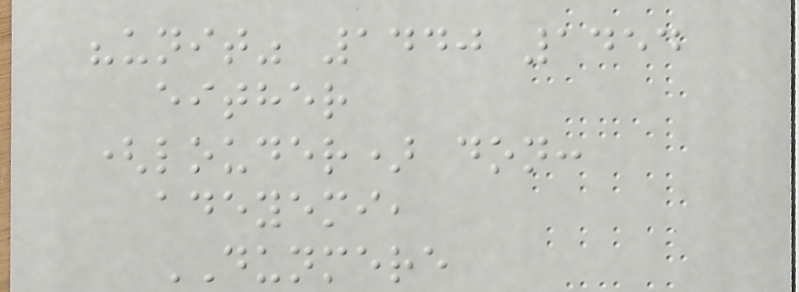"unit" 1440 1454
either
(louder) don:
adeyemi,
DUNMERE
